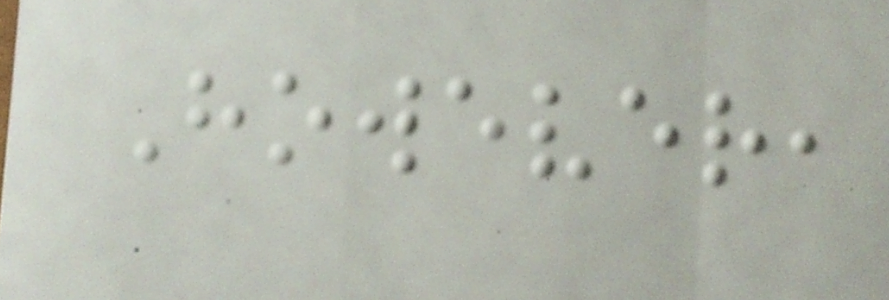However,
